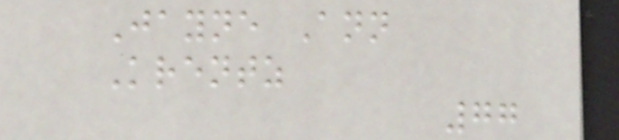Jayne Ann
Krentz
77
